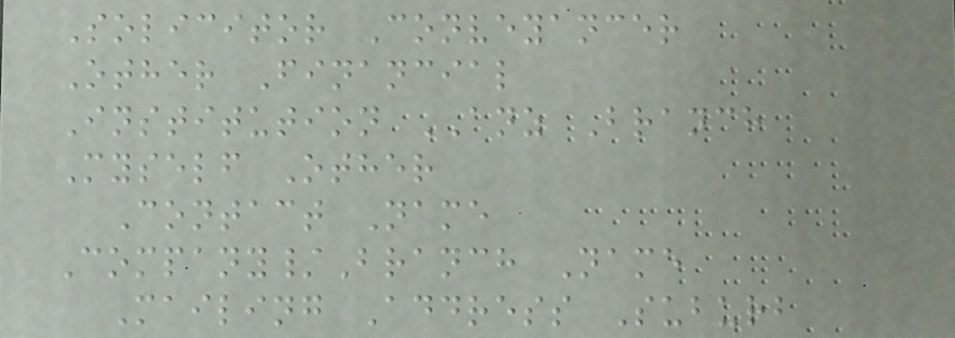Solicitor Conveyancer
Other Financial
Institution ANZ Branch
Myself Other
Contact Name
Company/Branch Name
Mailing Address Suburb
